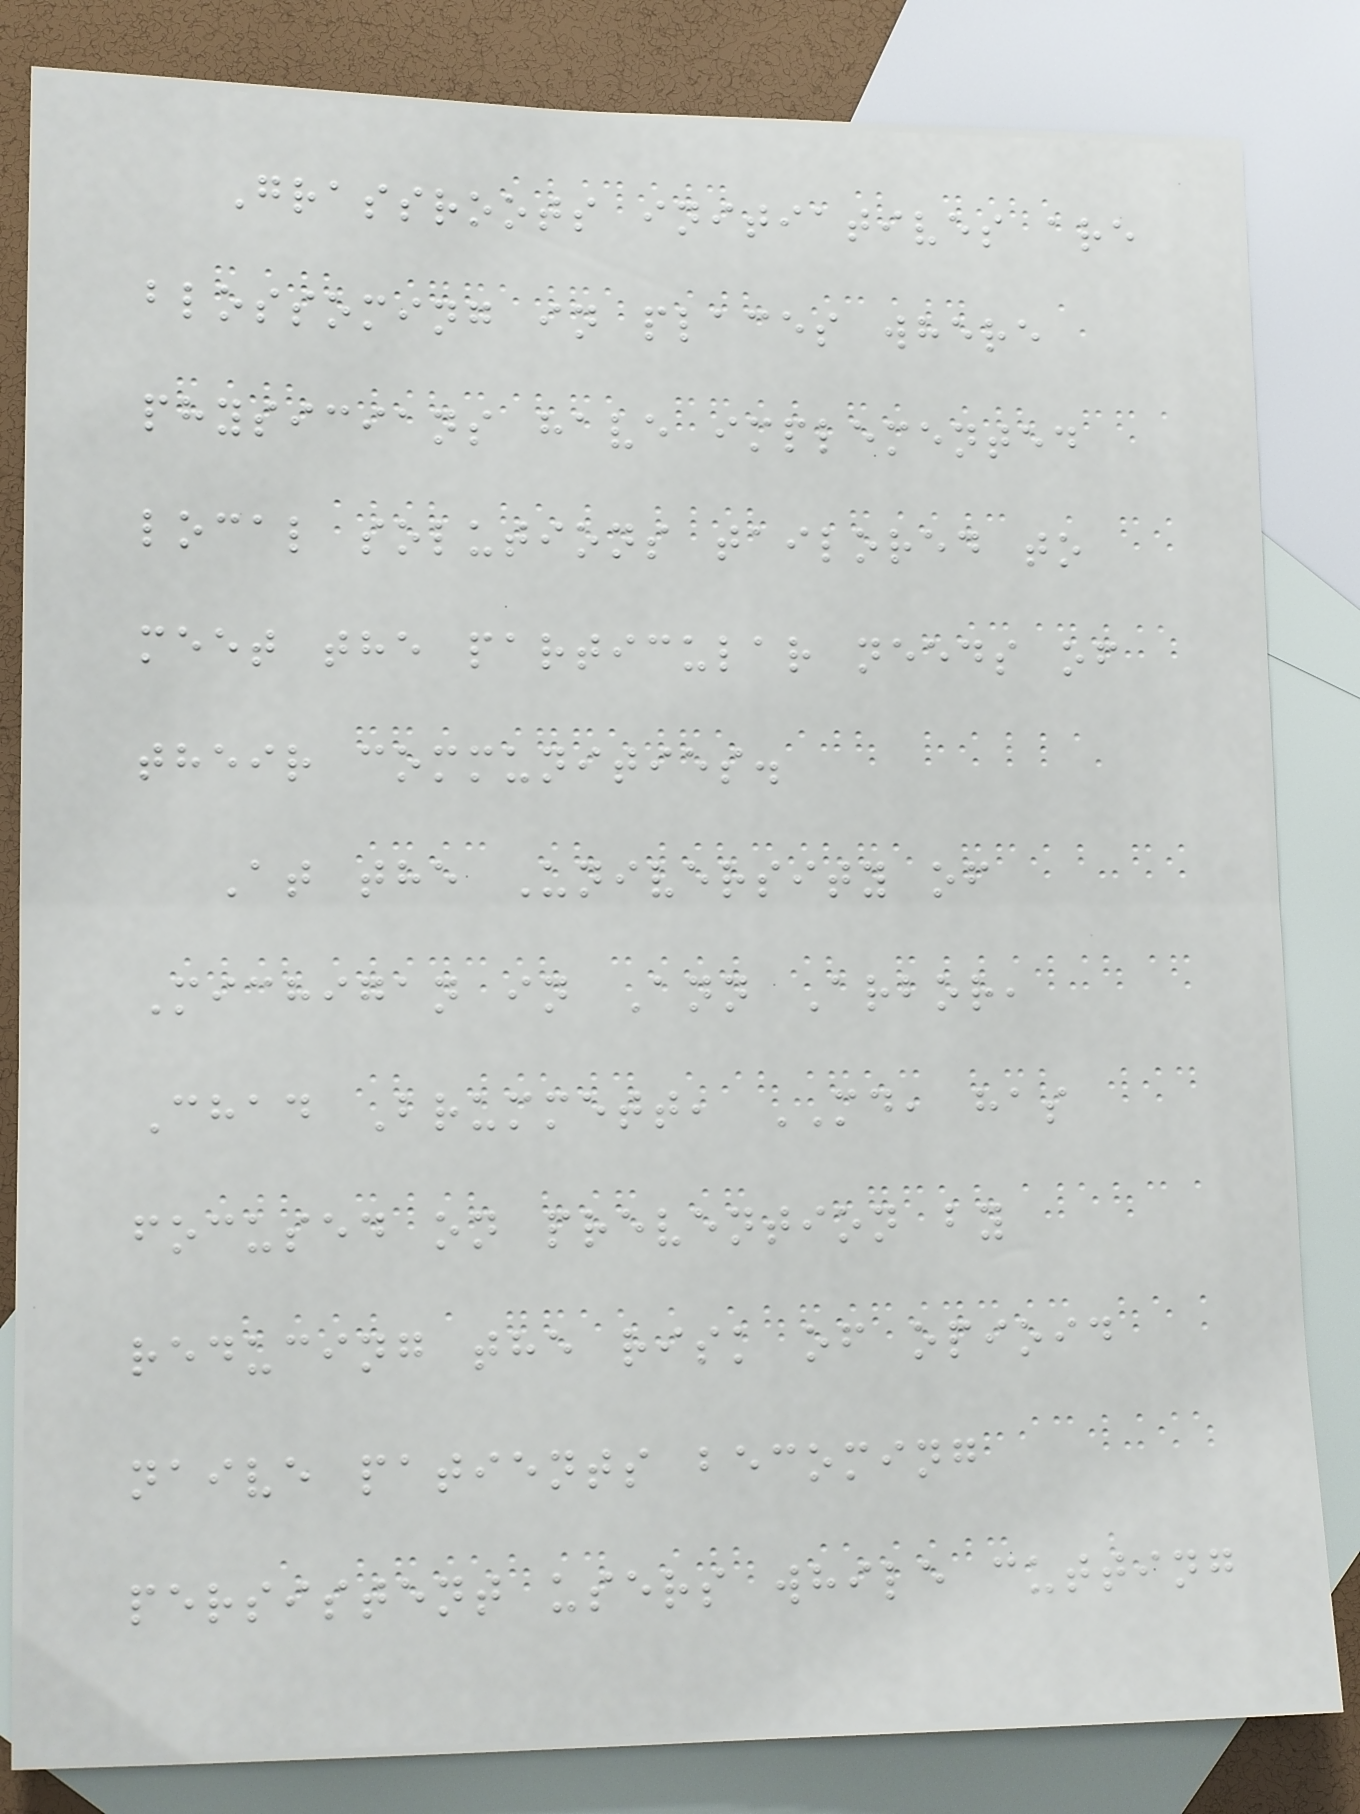Grassroots initiatives are
blossoming in places where
physicians have implemented
local solutions tailored to
meet the particular needs of
their communities.
At the University of
Michigan in Ann Arbor,
Chad Brummett, MD, has
focused on prevention by
reducing the risk of opioid
naive patients becoming
persistent users while cutting
